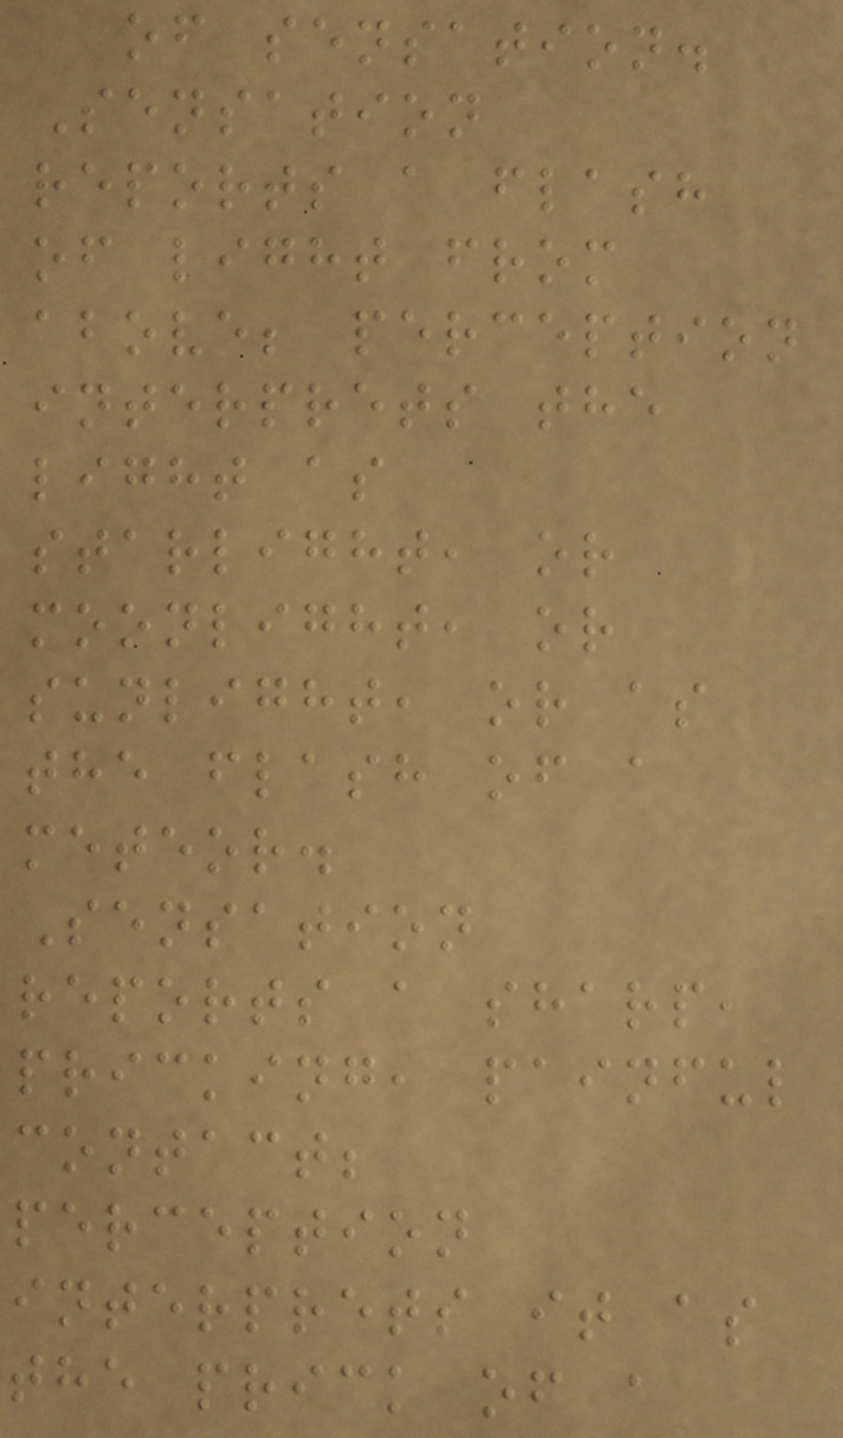of sensation.
Sensation
reports a flash
of light from
above; perception
interprets the
light as
starlight, or
moonlight, or
sunlight, or as
the flash of a
meteor.
Sensation
reports a sharp,
pricking, painful
contact;
perception
interprets it as
the prick of a
